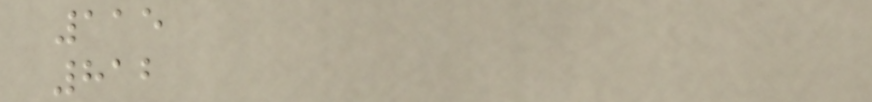115
812
